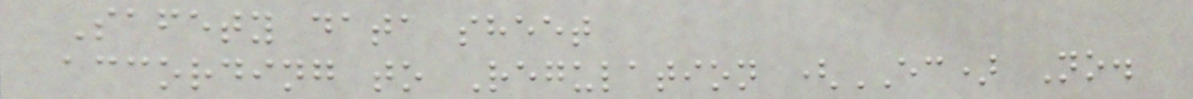Safety data sheet
according to Regulation (EC) No.
